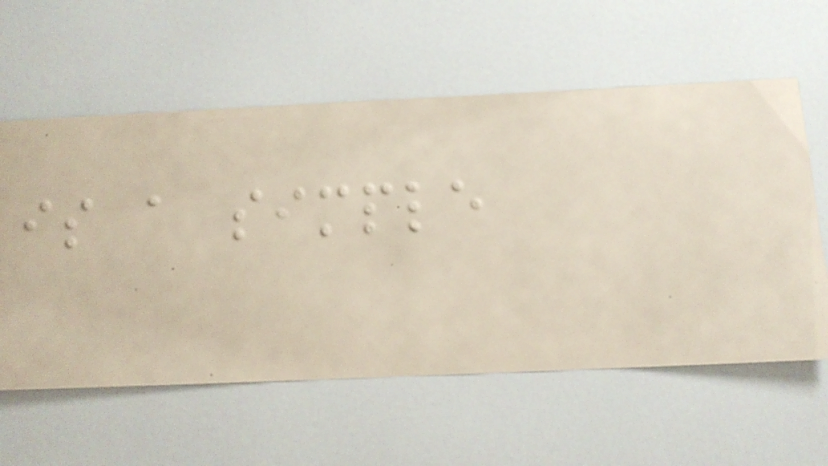is a simple
